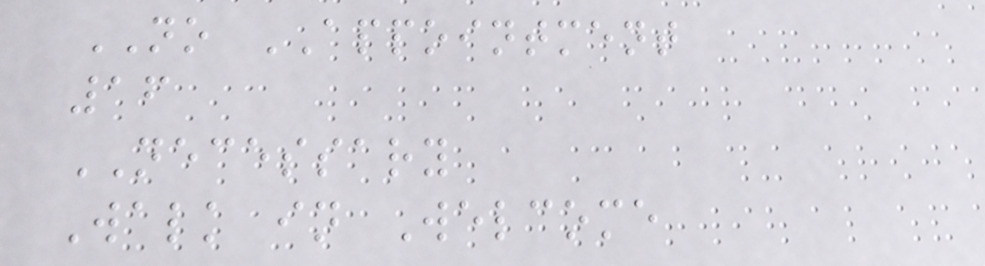NO APPOINTMENT
16
NECESSARY
Walk in Welcome
